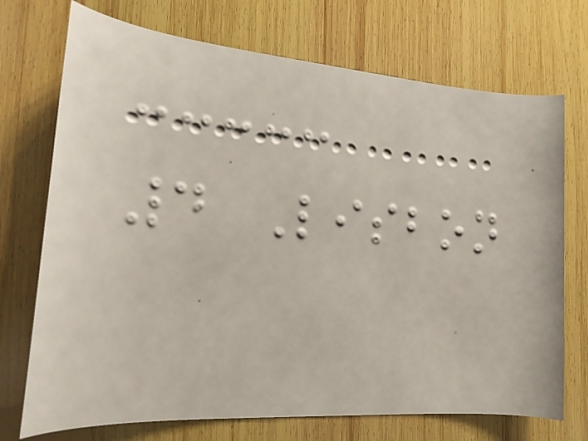4 Lisbon
